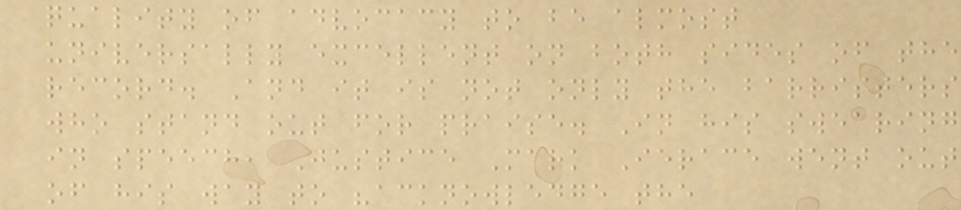quality of advocacy to be almost
universally excellent on both sides of the
record. And it is not only the barristers
who stand out for praise. In his swearing
in speech, Justice Mark Ierace went out
of his way to "acknowledge the
